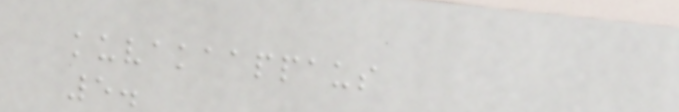kuvakaappaus
5.
